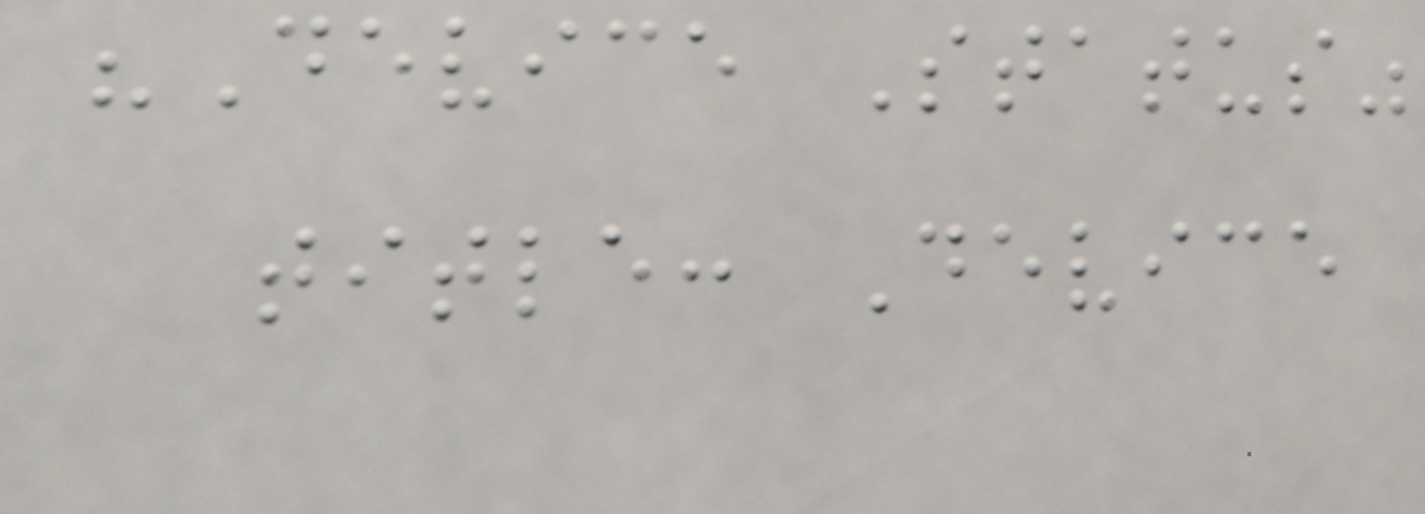"Device Status"
title: Device
